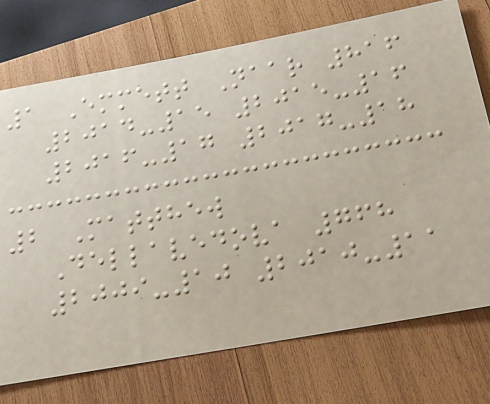1 Emmett Naar 816
2014-15 2015-16
2016-17 2017-18
2 Matthew
Dellavedova 768
2009-10 2010-11
